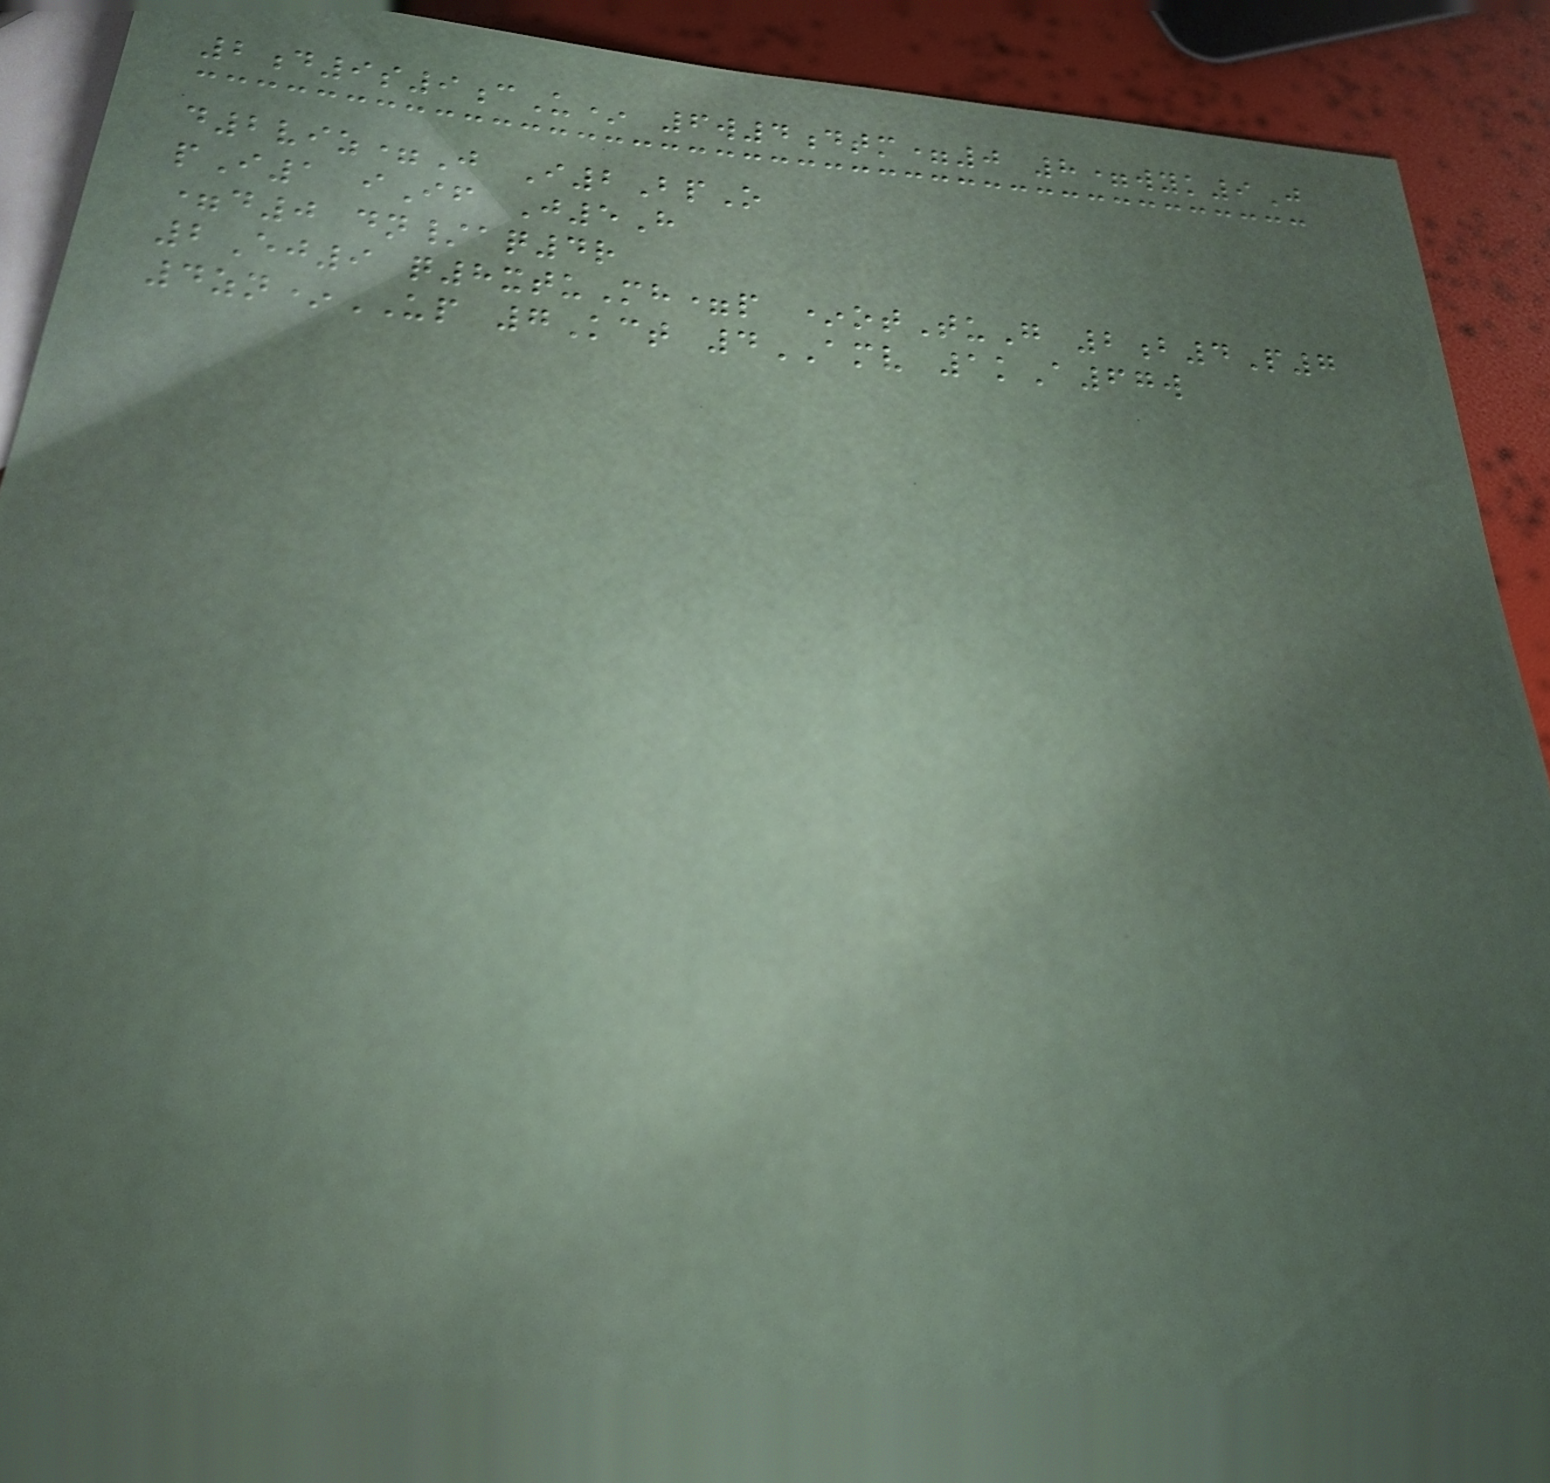2d9s9cU* 6w4dtm=0 8=wyk9J
d2viz=J I2BpO
pI1 iIf J5H
=d0 dn/aq4r
2Ej9 q8xtuMh=p *otTuG 2b4P7
4zn*UP 7Kct 4AMV 1kA67w
